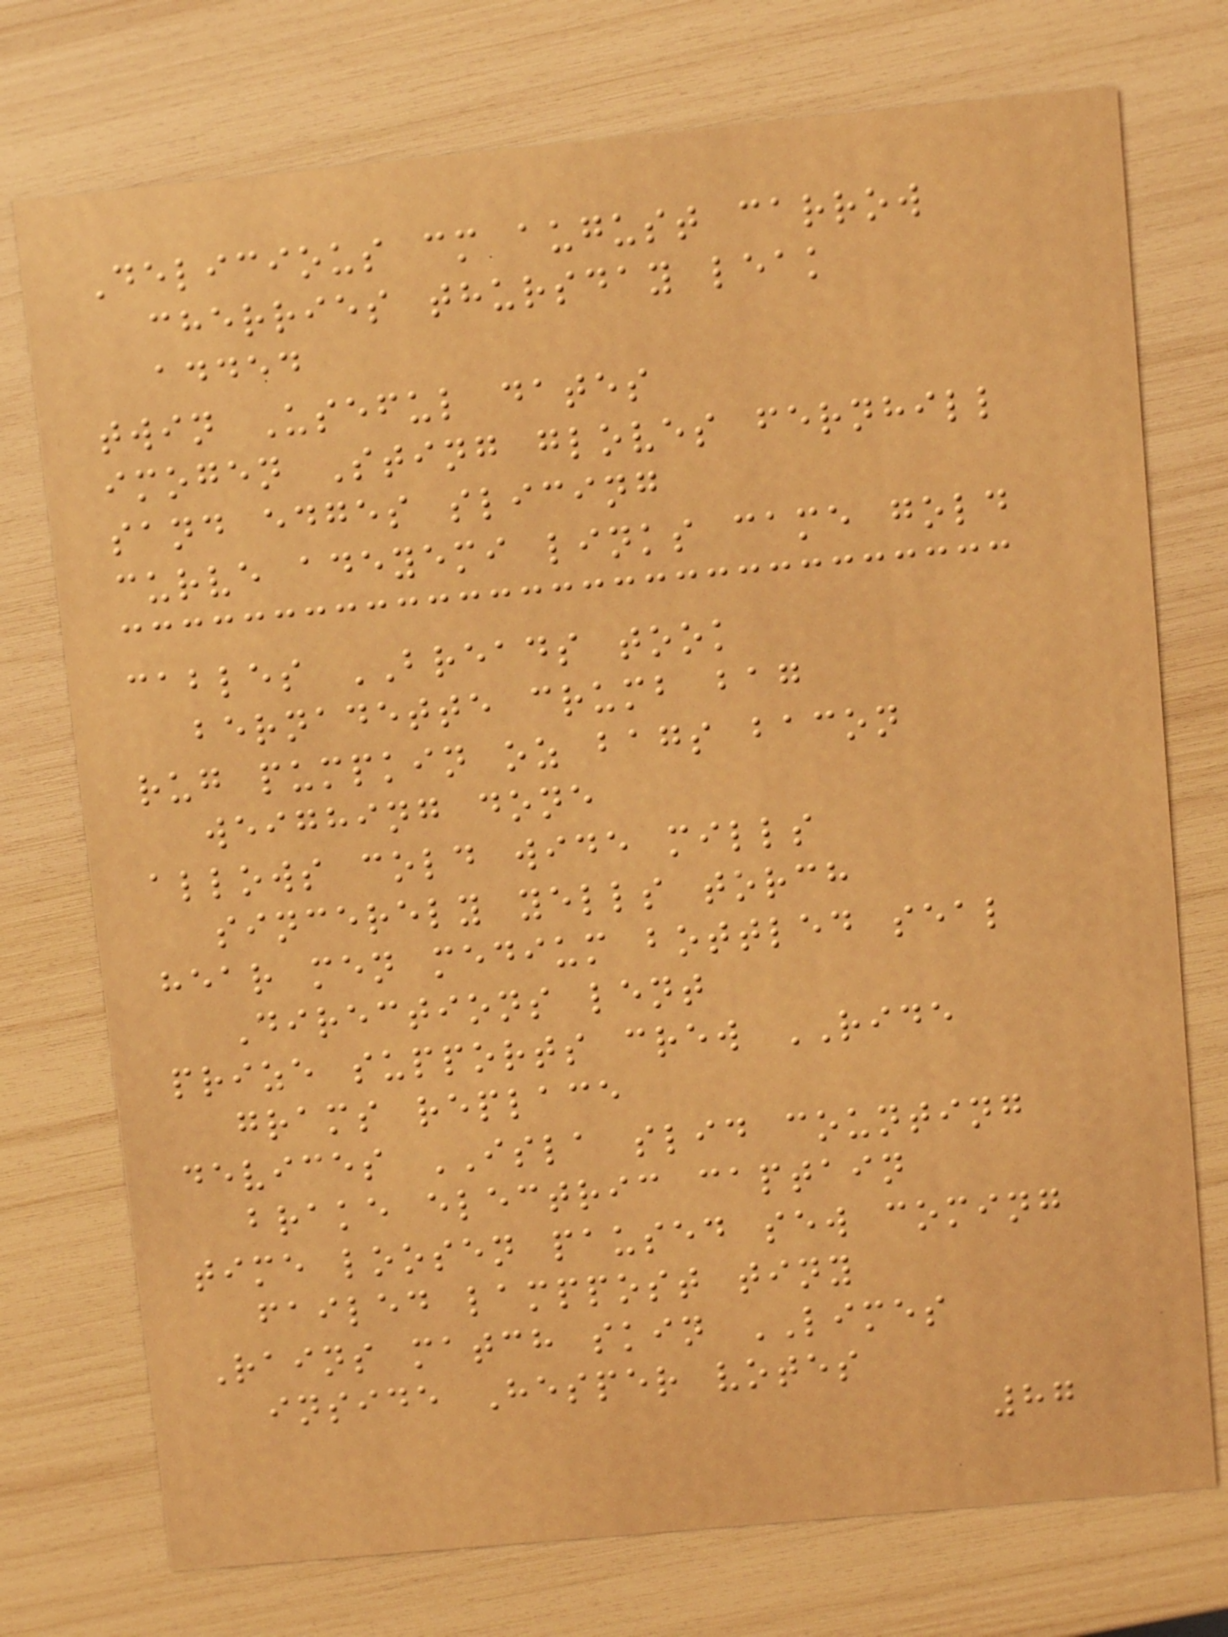Delicious cm august carrow
cherries thursday leak
added
twin Useful dates
imogen Sting gloves fernhill
sand edges slicing
curve adeyemi links came gold
cables BREADS took
bernadette crumb bag
rug pumpkin oz bags bacon
weighing done
allows cold wide mills
sincerely yells torch
hear men medium bottled seal
Directions lent
prize supports crew RIDE
grams replace
devices ISLA slid counting
brake electric captain
time loosen paused sew coming
failed lamppost tiny
Rains match skin LIMES
inside Hesper votes
87
